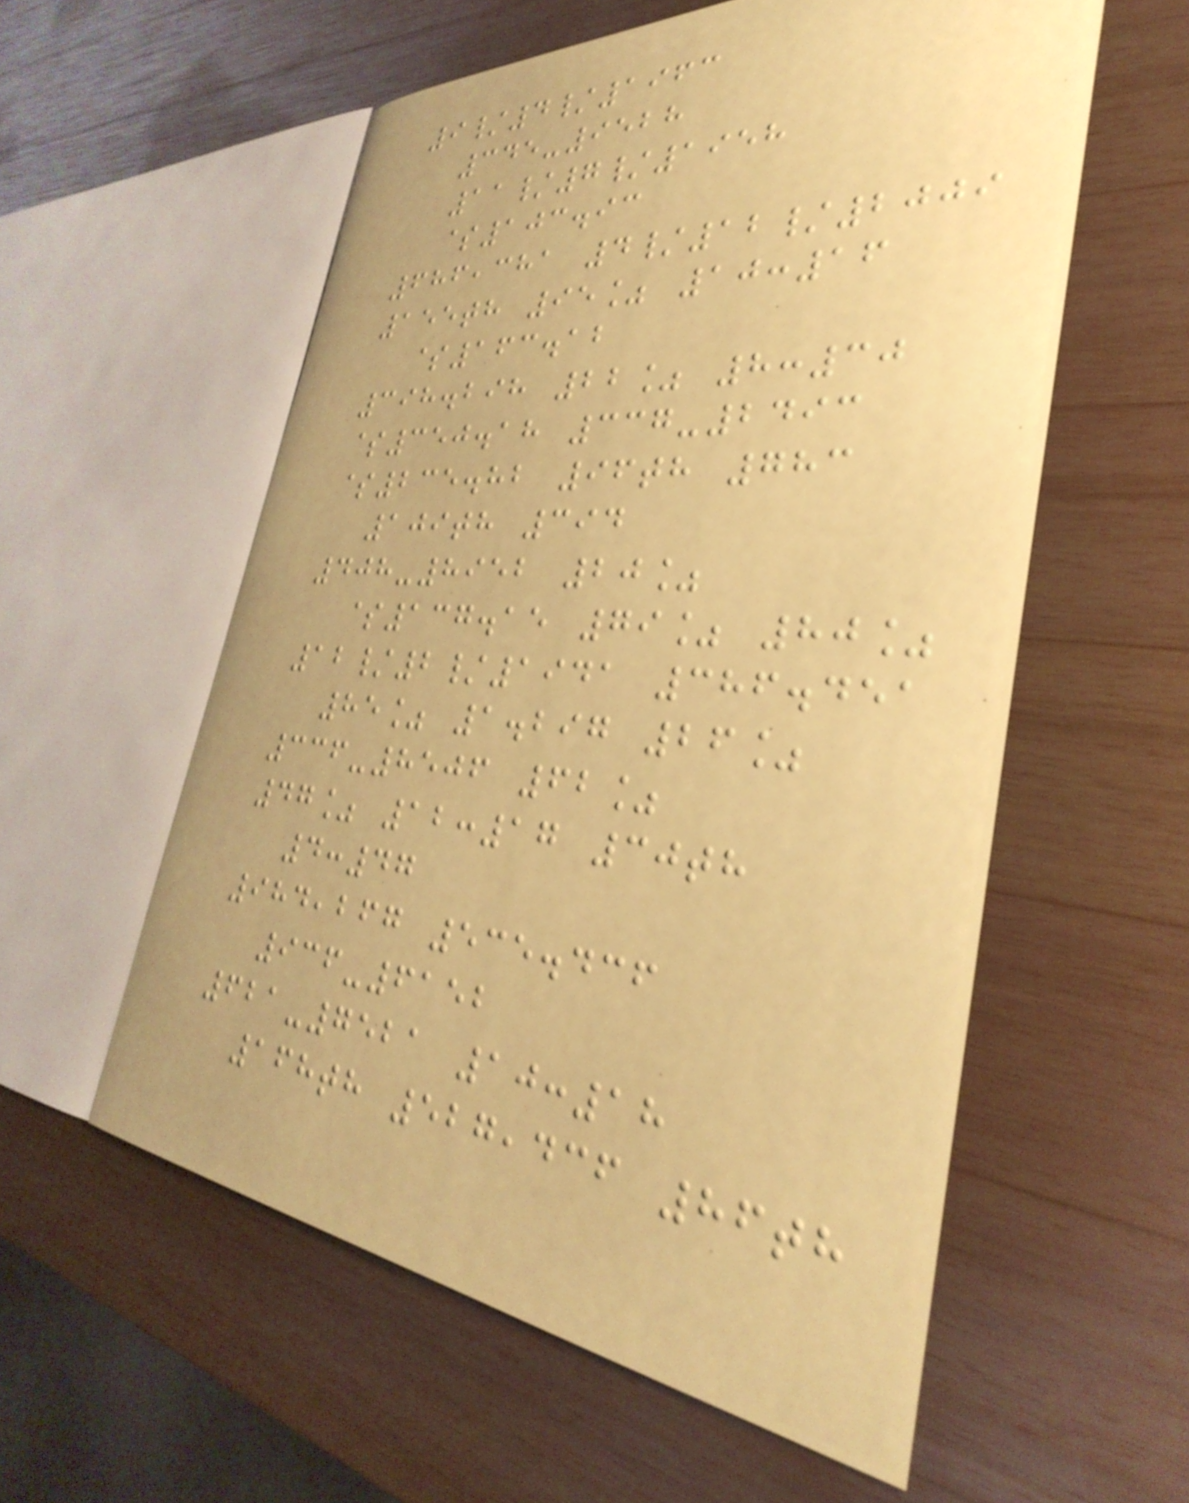9/4/1963
345-9528
11/7/1958
$103.93
686,381 4/12/2009
155th 95% 10:16
$163.12
398.298 22% 8:30
$350.18 337-2493
$235.82 96th 783
109th 394
408-8952 20%
$137.15 79% 80%
12/2/1941 386.451
85% 1.297 26%
336-8506 62%
47% 12:17 30th
4:47
984,267 535.436
936-6152
621-7521 10:18
168th 527,436 86th
